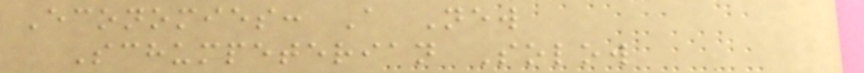Economies: A New
Schumpeterian Solow
